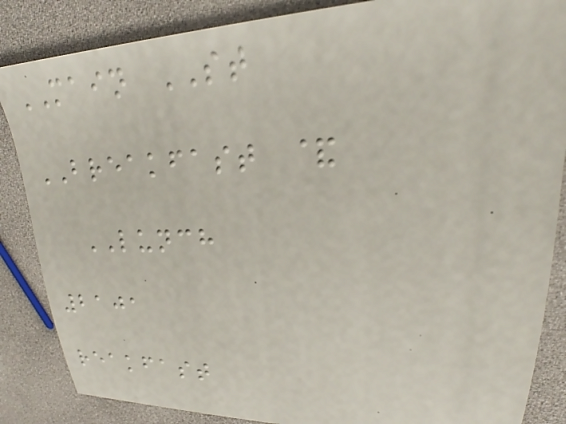MAIN ST
BREAKFAST &
LUNCH
2101
reakfast
